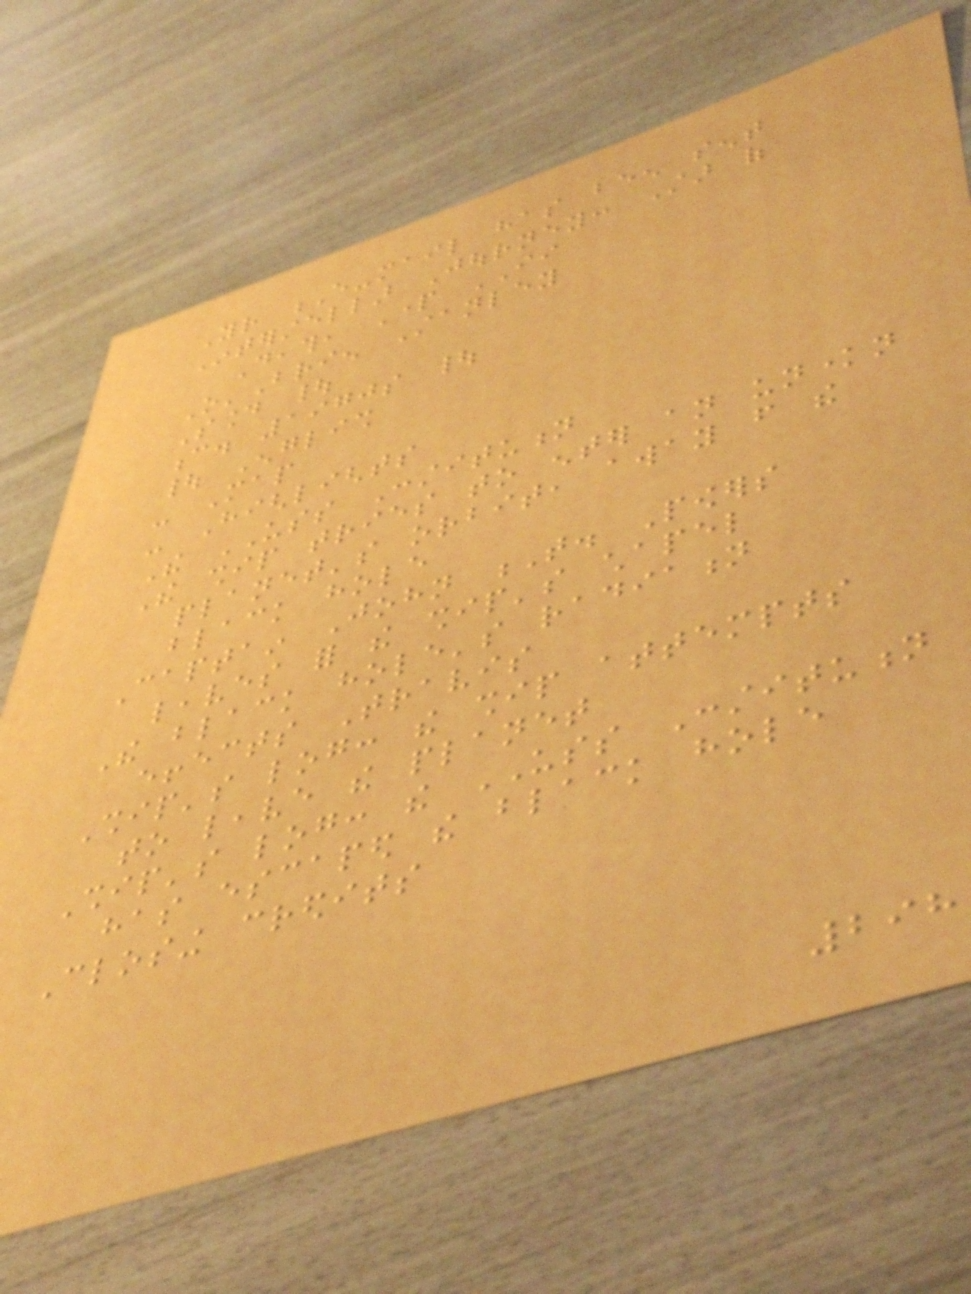Your E-mail has been sent
Interstellar Journey: Star of
Death, Part II
O'Brien Stanley
Sound |
c. 1970s |
| English
- Map
- Highlights
The USS Constitution
The ship tries to enter an unknown
planet's orbit, away from the
black hole
Captain John T. Powers
leaves for the ship's chapel
The black hole's radiation
effects Travis
Ship's log: the ship attempts
to leave the planet
Ship's log: the USS Constitution
has escaped the black hole
Closing credits
298
